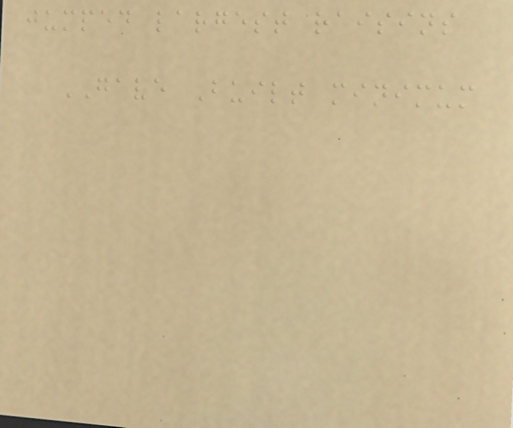jumped largest raisins
GAVE Built minimum
